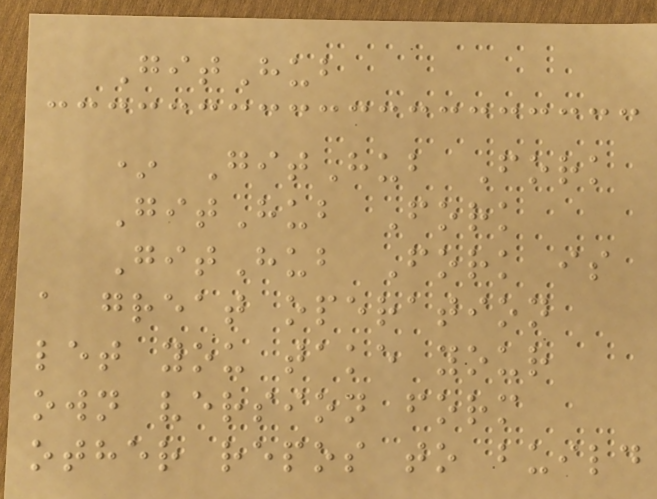GitHub
* GitHub Fork
GitHub Fork
GitHub Fork is
a great operation
let you take your
own version form
other repos to build
